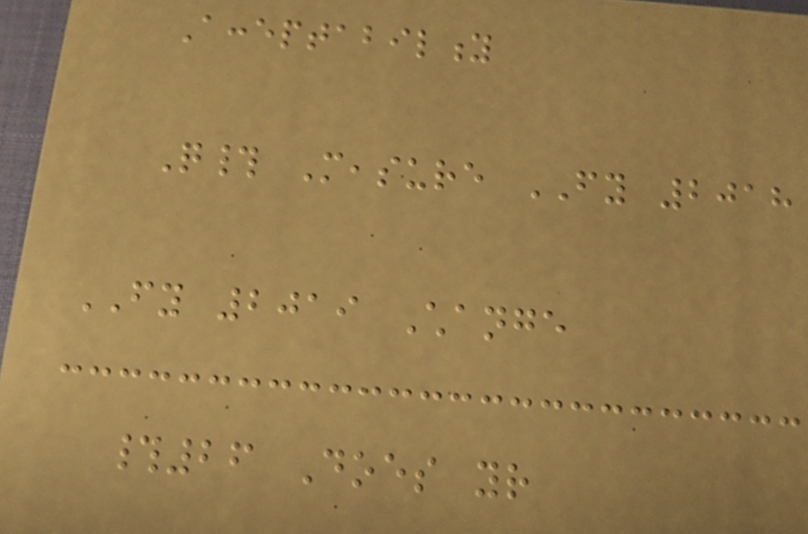Acceptability
Q# Measure FY 2018
FY 2019 Change
#26 Does your
